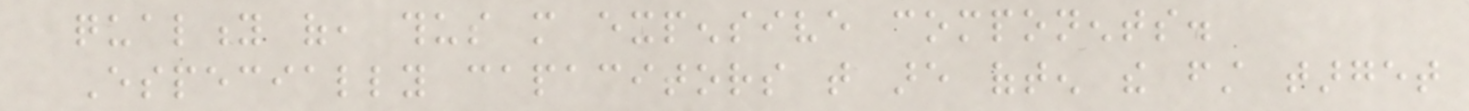quality of, thus more expensive components.
Especially capacitors that are often the first target
